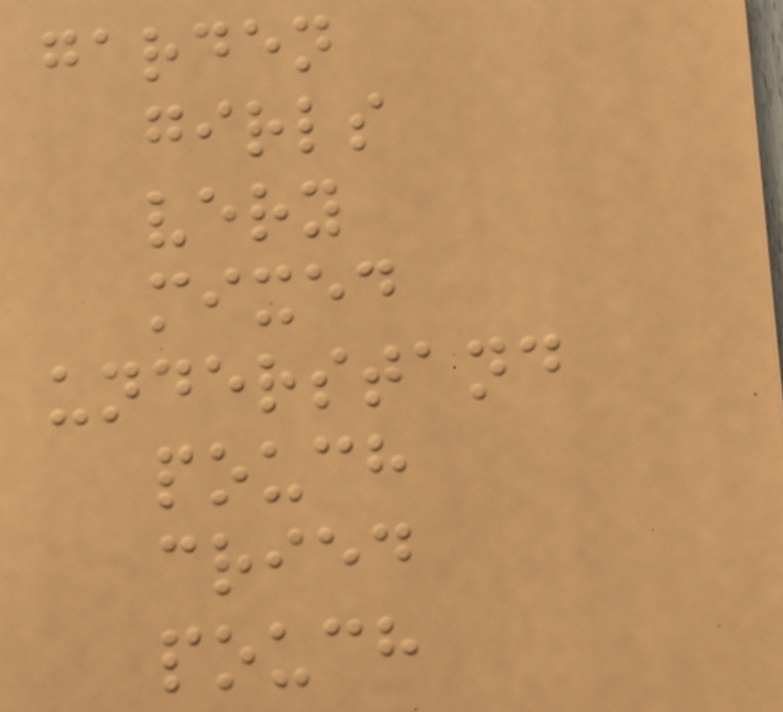garden
girls
very
mixed
understand
pouch
cried
pouch
